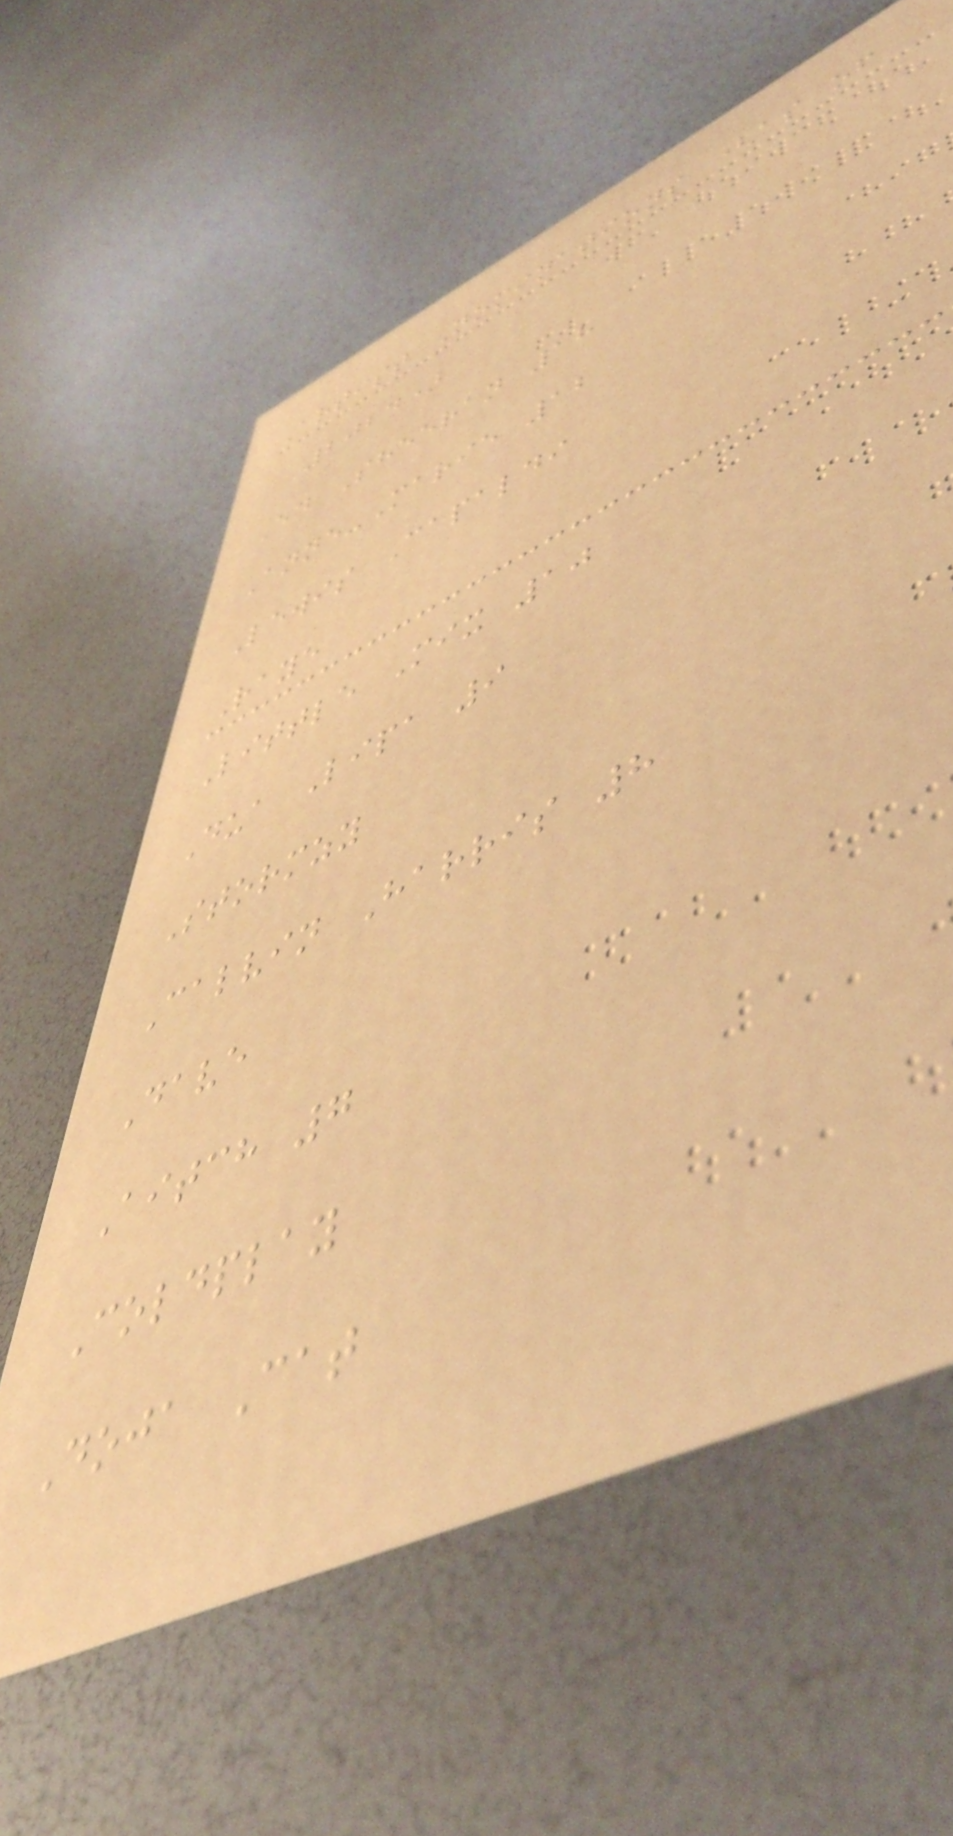Artist Nominations (as of
2024)
Ed Sheeran 18
Anne-Marie 12
Lewis Capaldi
Raye
Little Mix 10
Dua Lipa 9
Stormzy
Calvin Harris 8
Dave
Aitch 7
Coldplay
Doja Cat
